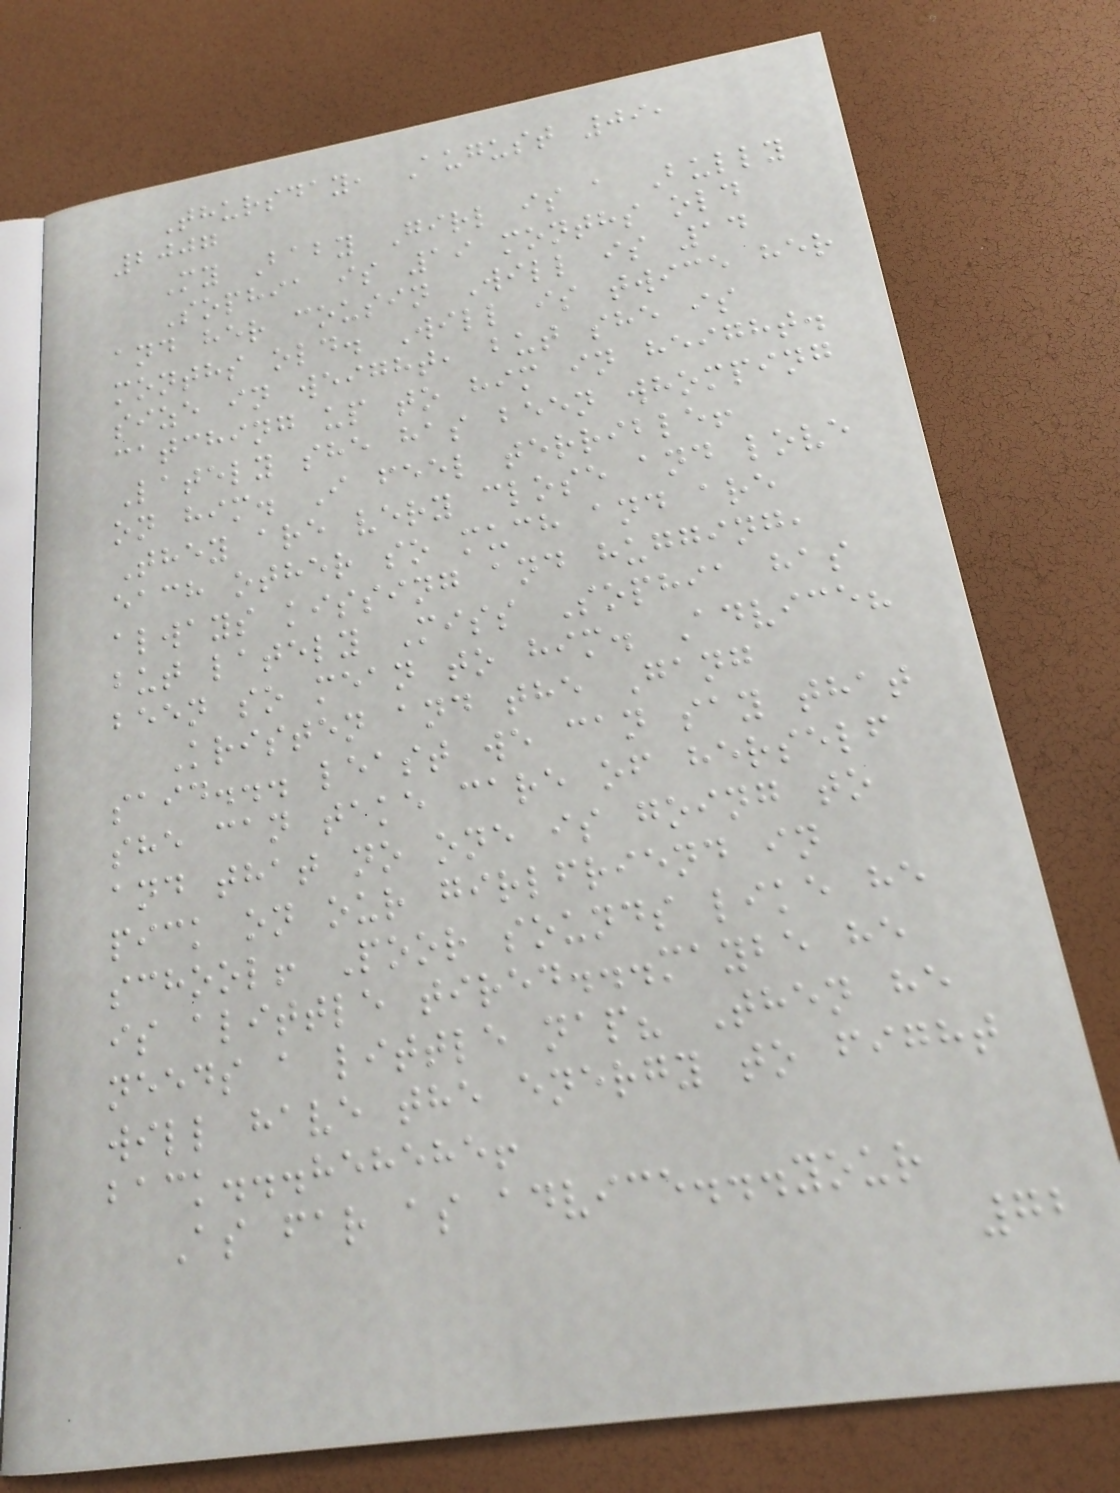Thursday, August 09,
2007
My Baby Girl is a Bully
Sophia is 19 months old
and her cousin Will is 14
months old. Will is twice her
size in weight, but she is
catching up to him in height.
Lately she has been whomping
on him. I feel terrible!
They are very close and love
each other so much and are
always kissing and hugging,
but lately Miss Sophia has
been so mean to him. Advice?
Kristen and the Gang
said... least we can say that
she can take care of herself
and that no one is going to
pick on our girlfriend in
school! Poor sounds like he
is alittle tired...maybe he
needs a little nap? Then he
will have the energy to fight
back...hehehe!
As far as advice...your
72
